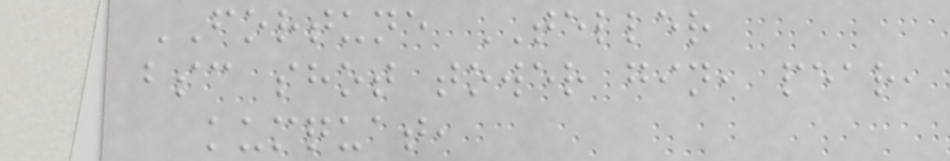FORTUNE TELLER
bsc shot tower gin, pear,
kumquat,
